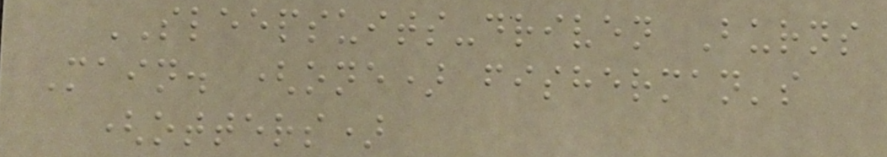SLEEPSUITS-driven Burns
Main. (one) fisherman's
(otters)
